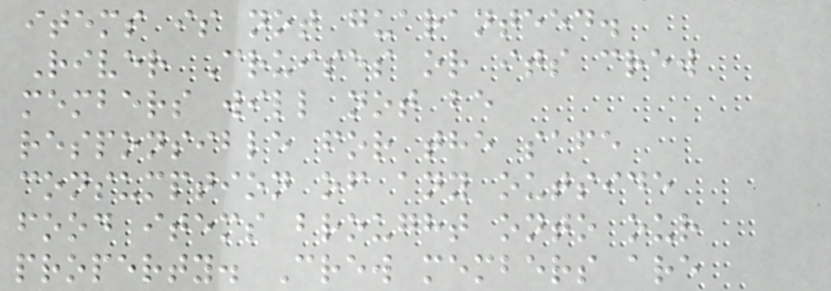items is not guaranteed.
River Cruises or its crew
members will not be
responsible for the safe
consumption of any outside
food items brought onto our
property. Crew members are
